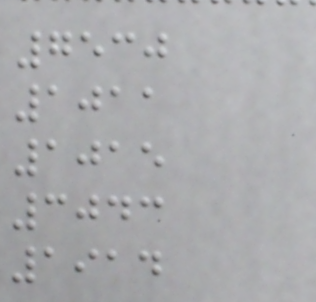7530
1011
1015
3043
1914
